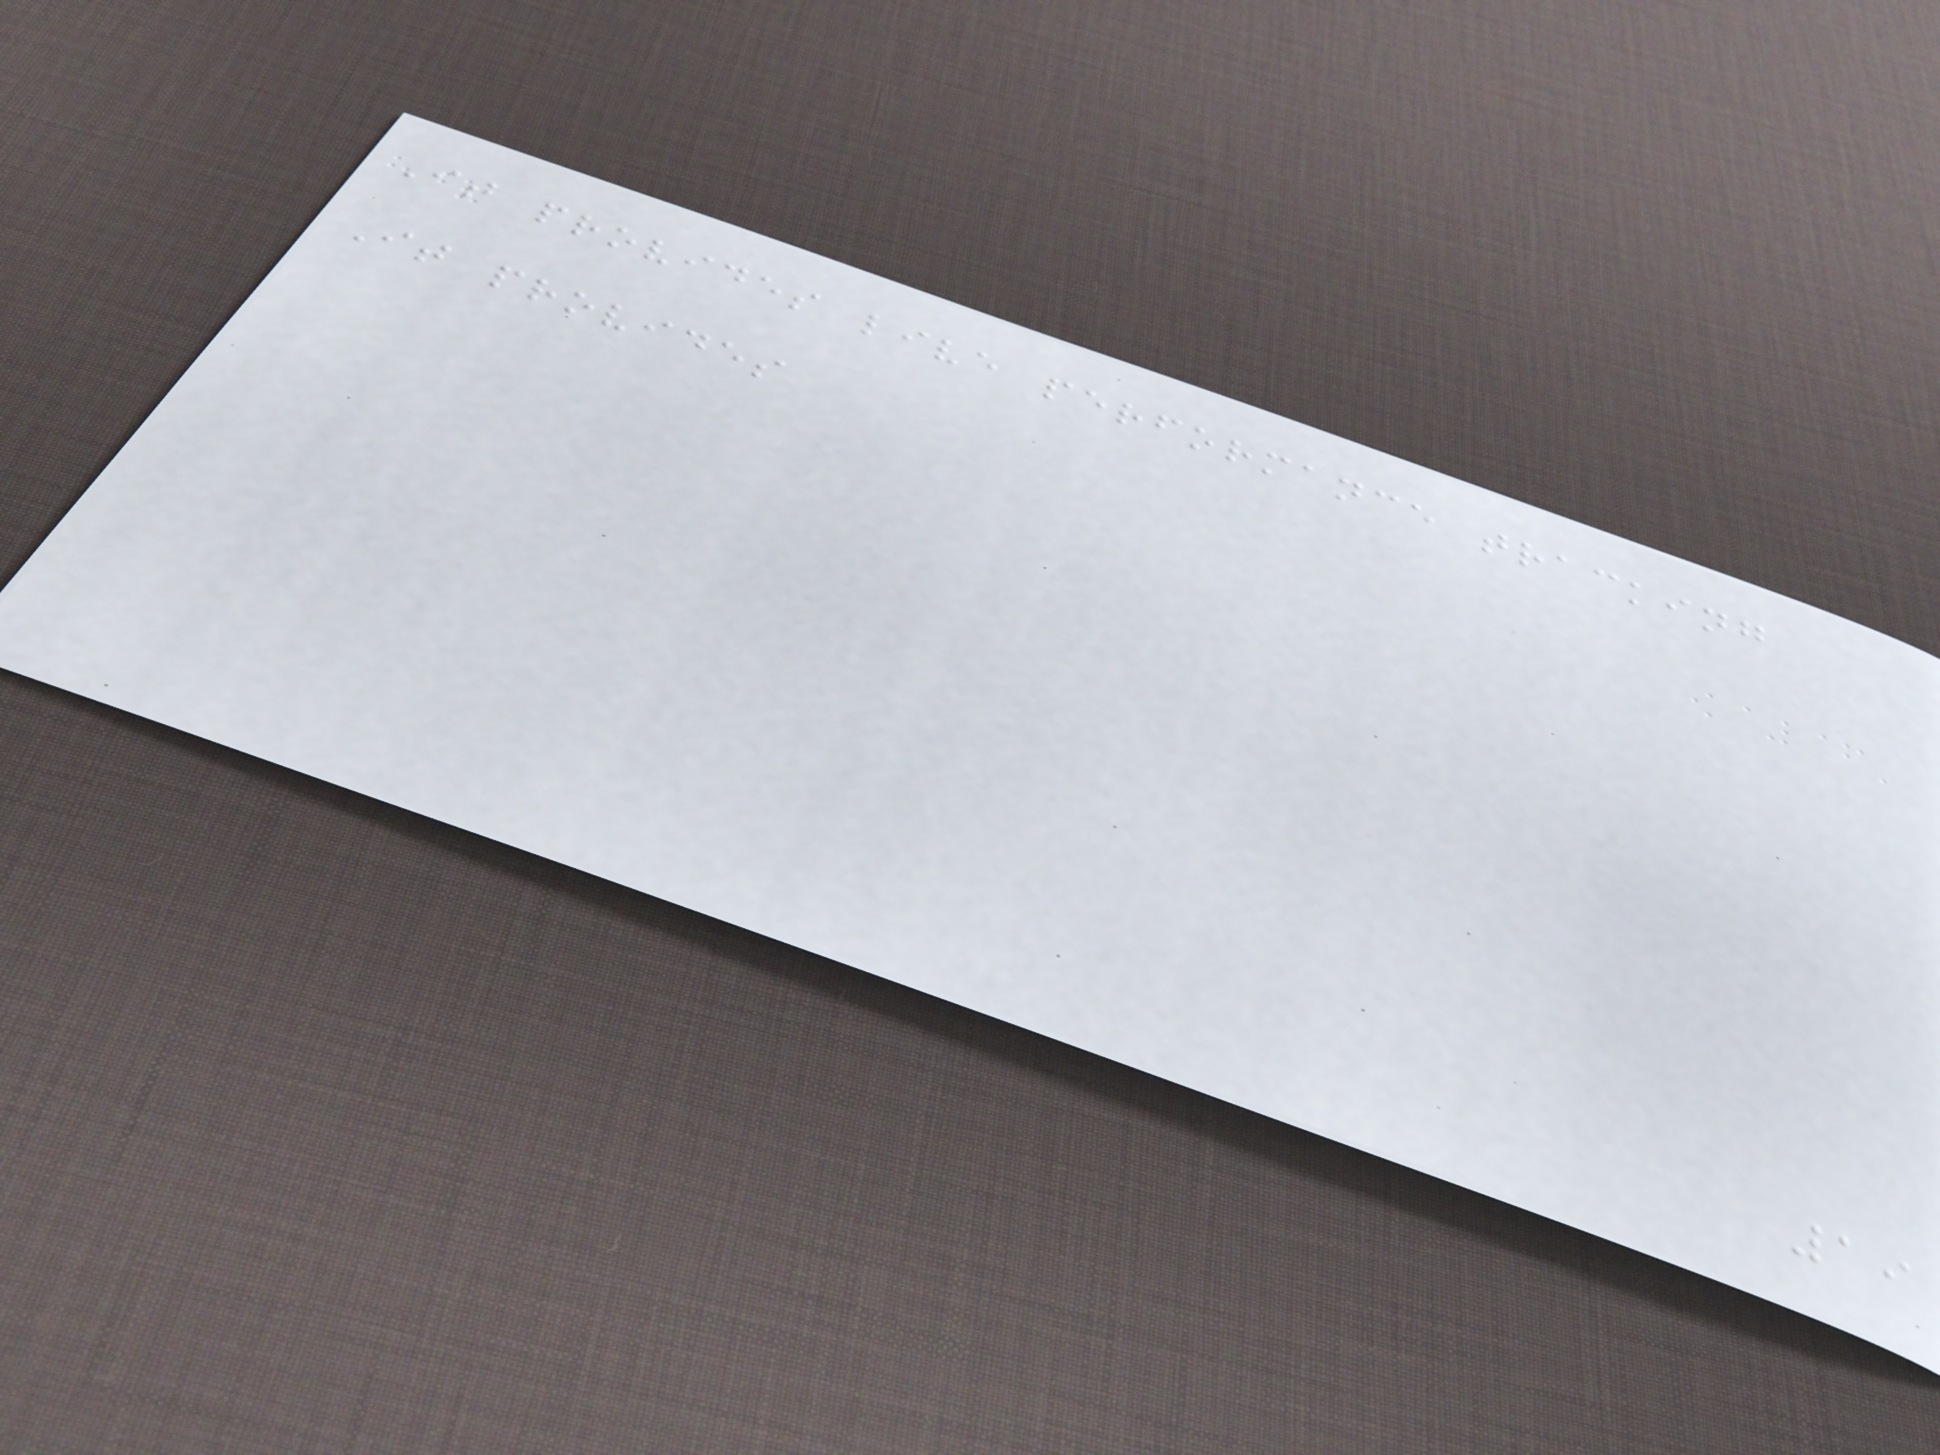It provides live performance tracking
It provides
19
